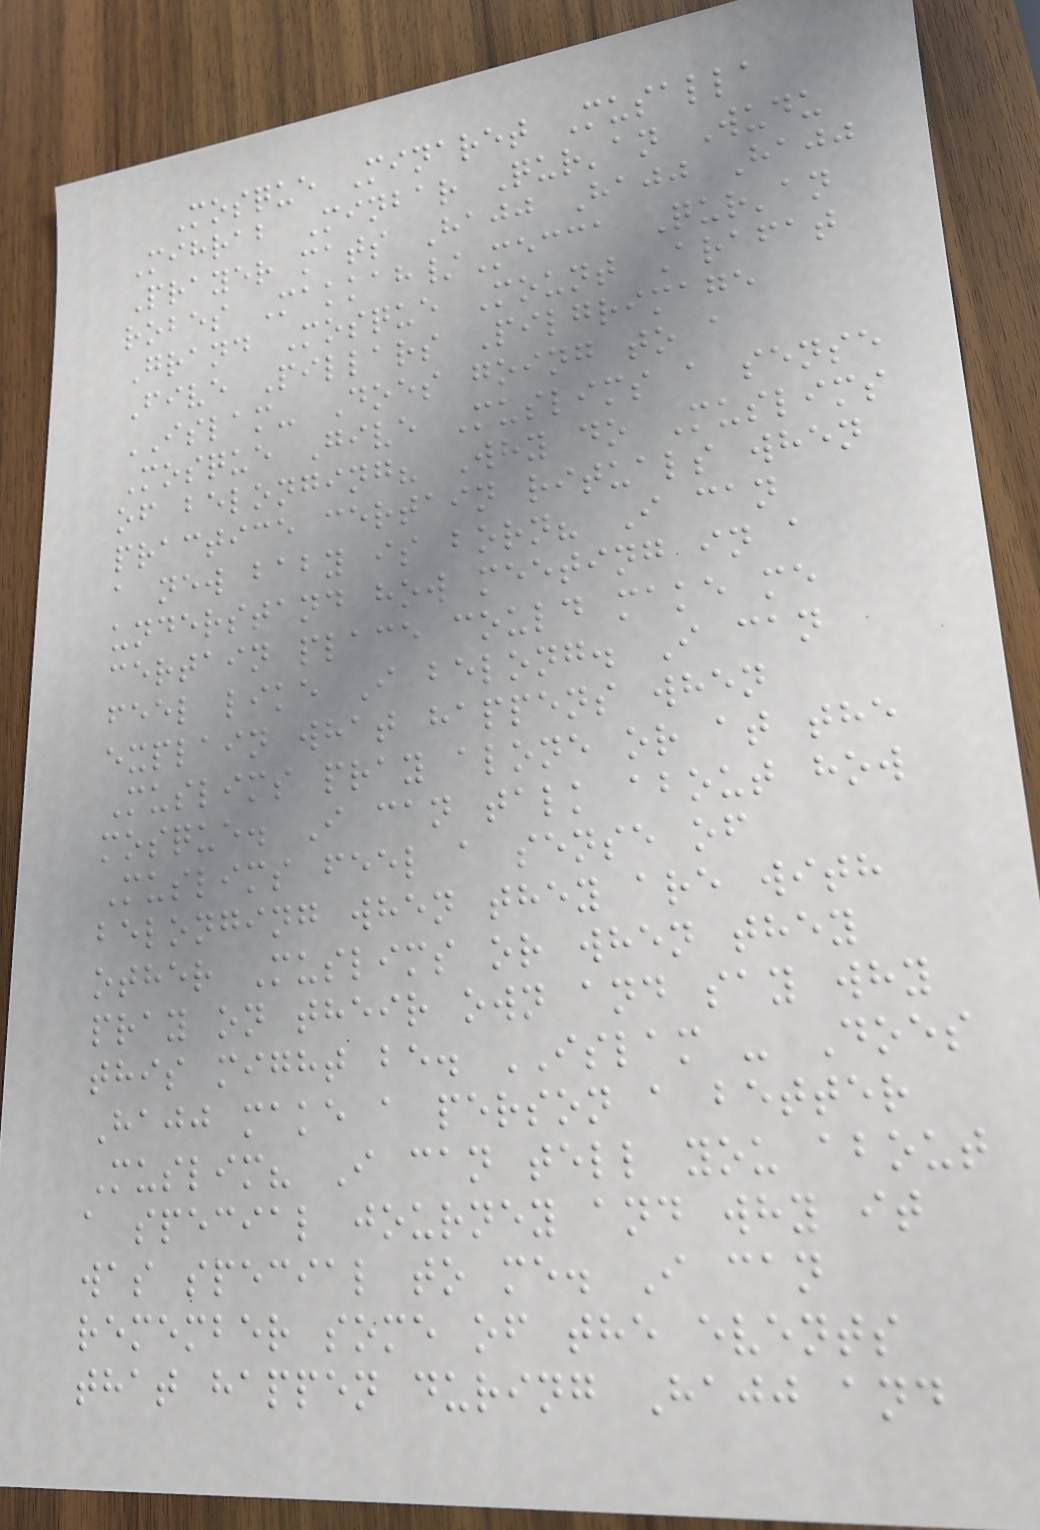Mosque Minaret Musalla
Mihrab Minbar Qur'an Wudu
Prayer mats Hajj Hajj Hajj
robes Makkah/Mecca Qur'an
Grand Mosque Mount Arafat
Five Pillars Pilgrimage
ISLAM- Does going to a
Mosque Give Muslims a sense
of belonging? Why do Muslims
practice certain rituals when
a new baby is born? I can
understand how meeting in a
certain place could make me
feel like I belong. I can
explain what happens when
Muslims pray alone or at the
mosque. I can talk about how
Muslims feel a sense of
belonging when they are with
other Muslims or when they
pray on their own and say why
this might be. ISLAM - Does
Hajj make a person a better
Muslim? I can tell you about
a special journey and why it
was special to me. I can
remember some of the events
that happen during Hajj and
